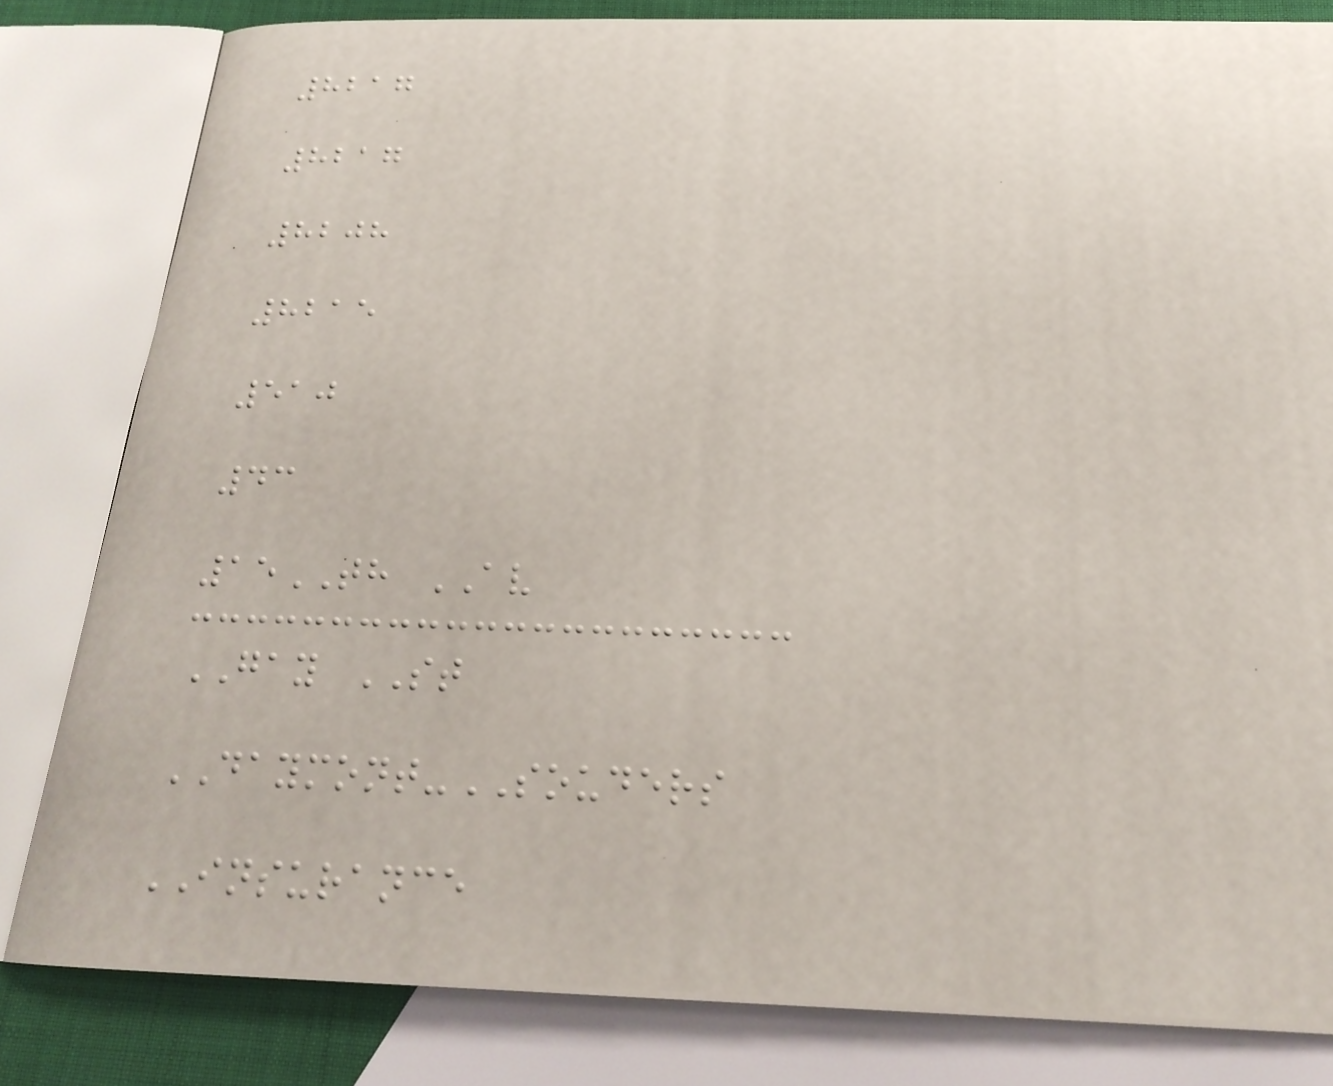8217
8217
8208
8215
510
43
15TH AV
GAY ST
DAYMONT-SOUDERS
INSURANCE
